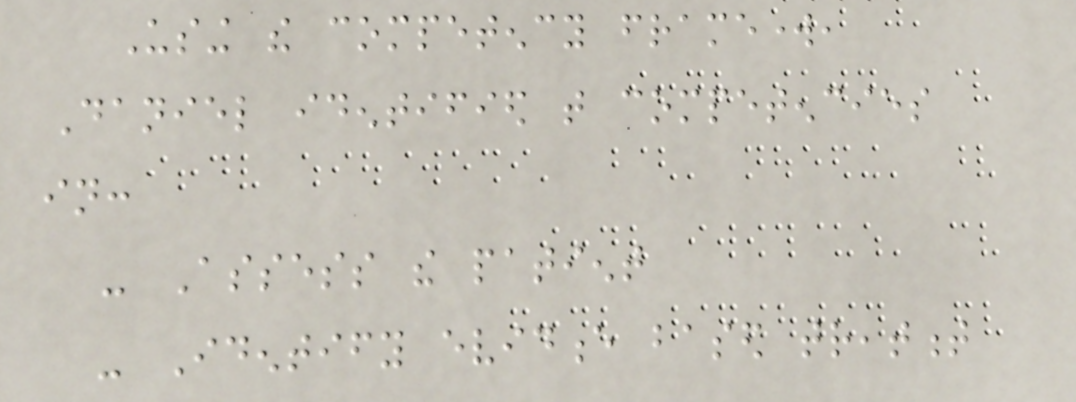Using the competency framework,
Daniel identified that competencies
in:
- Assess the patient
- Identify evidence based treatment
